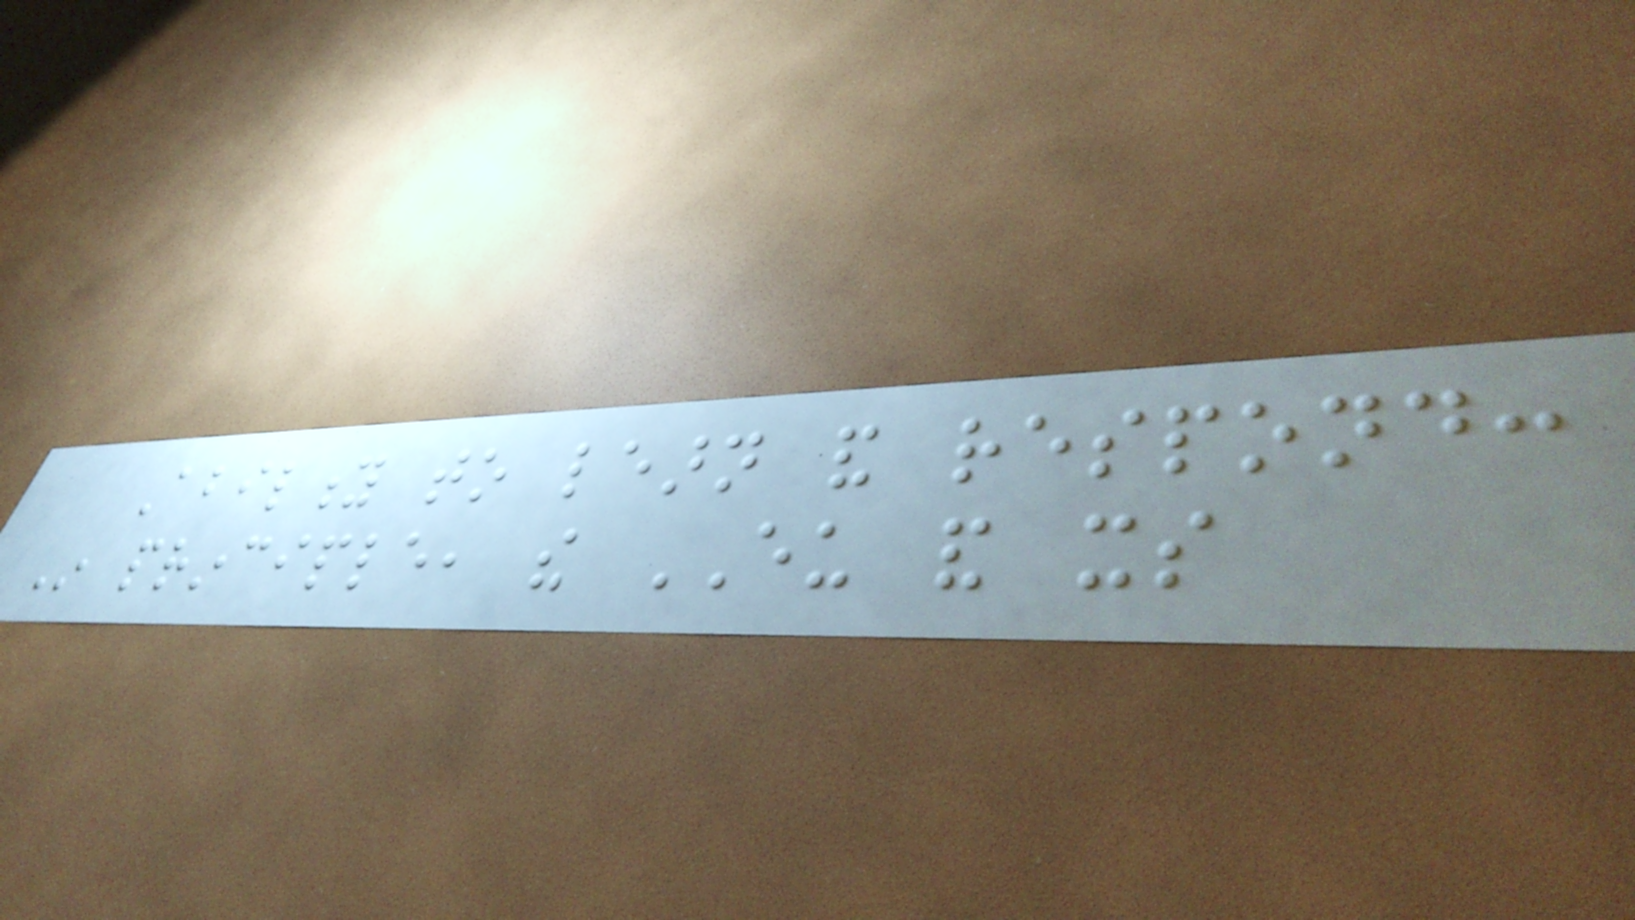Ability to learn and respond:
In principle, the EU and its
